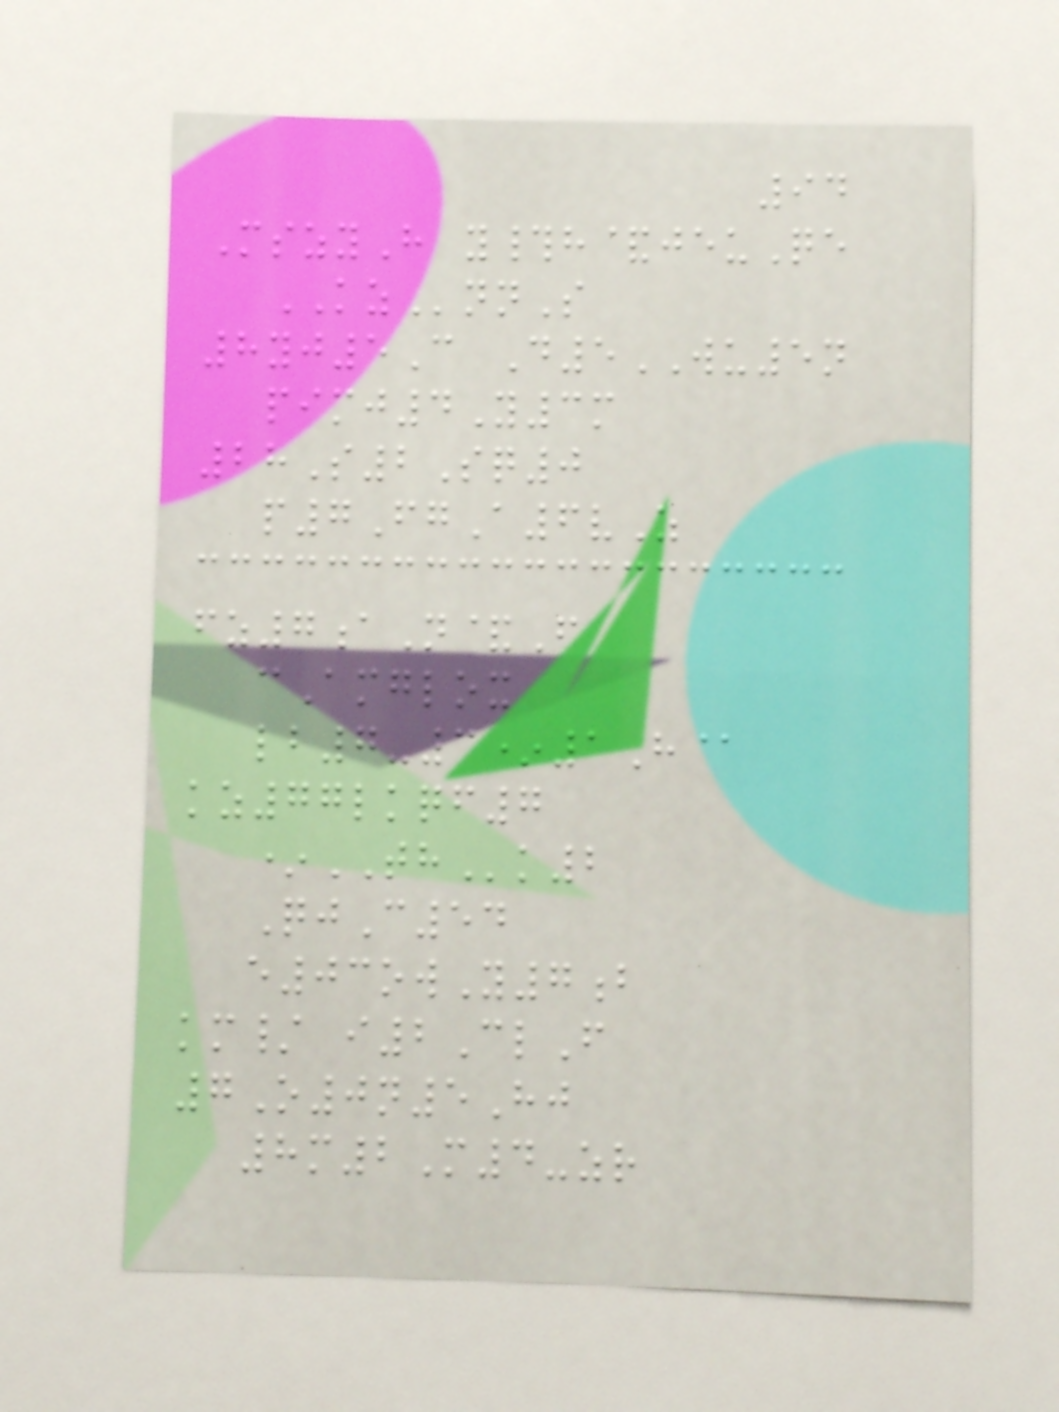94
MszyH y#h&jeuQe
KZnnS
8yj5C D5WU5n
pimj4Y3m
28S2Sq0
p7FgA6vZ
fz7aN&F
cAmglox
lb7-3*1H@
kz77lkqf7
*THk2
QjC54
e03owY7b
km/ i2ClF
7O0n5Hj
8m2M4-zr
